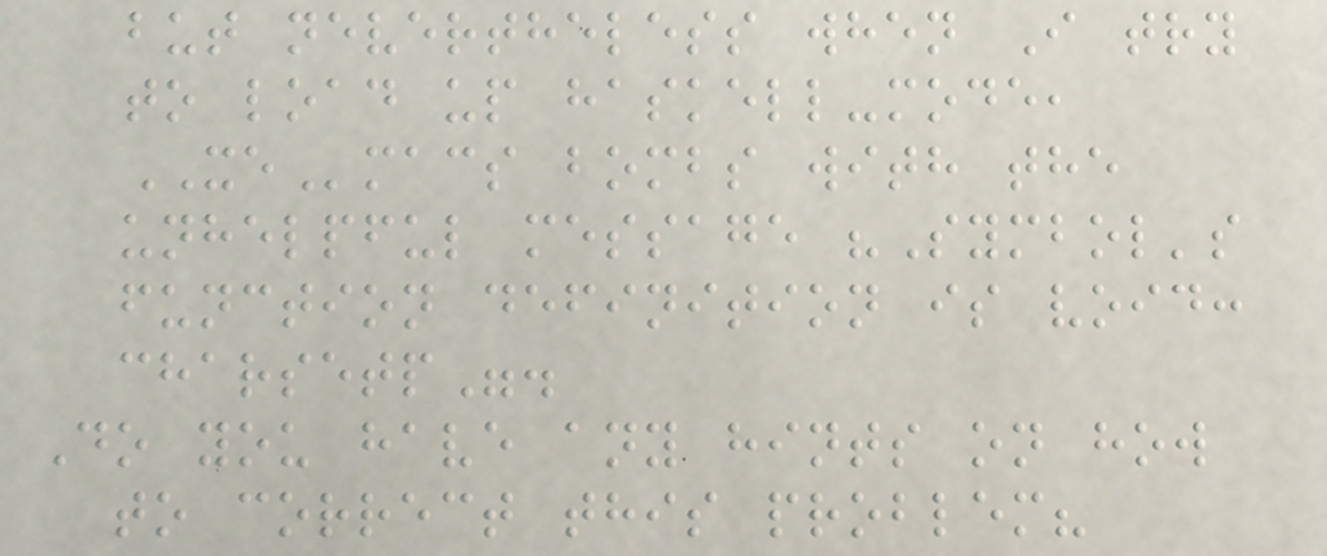but nevertheless when I try
to load up haskell-mode,
XEmacs bombs with the
unhelpful message "Symbol's
function definition is void:
charsetp".
Do you have any hints on how
to correct this problem?
